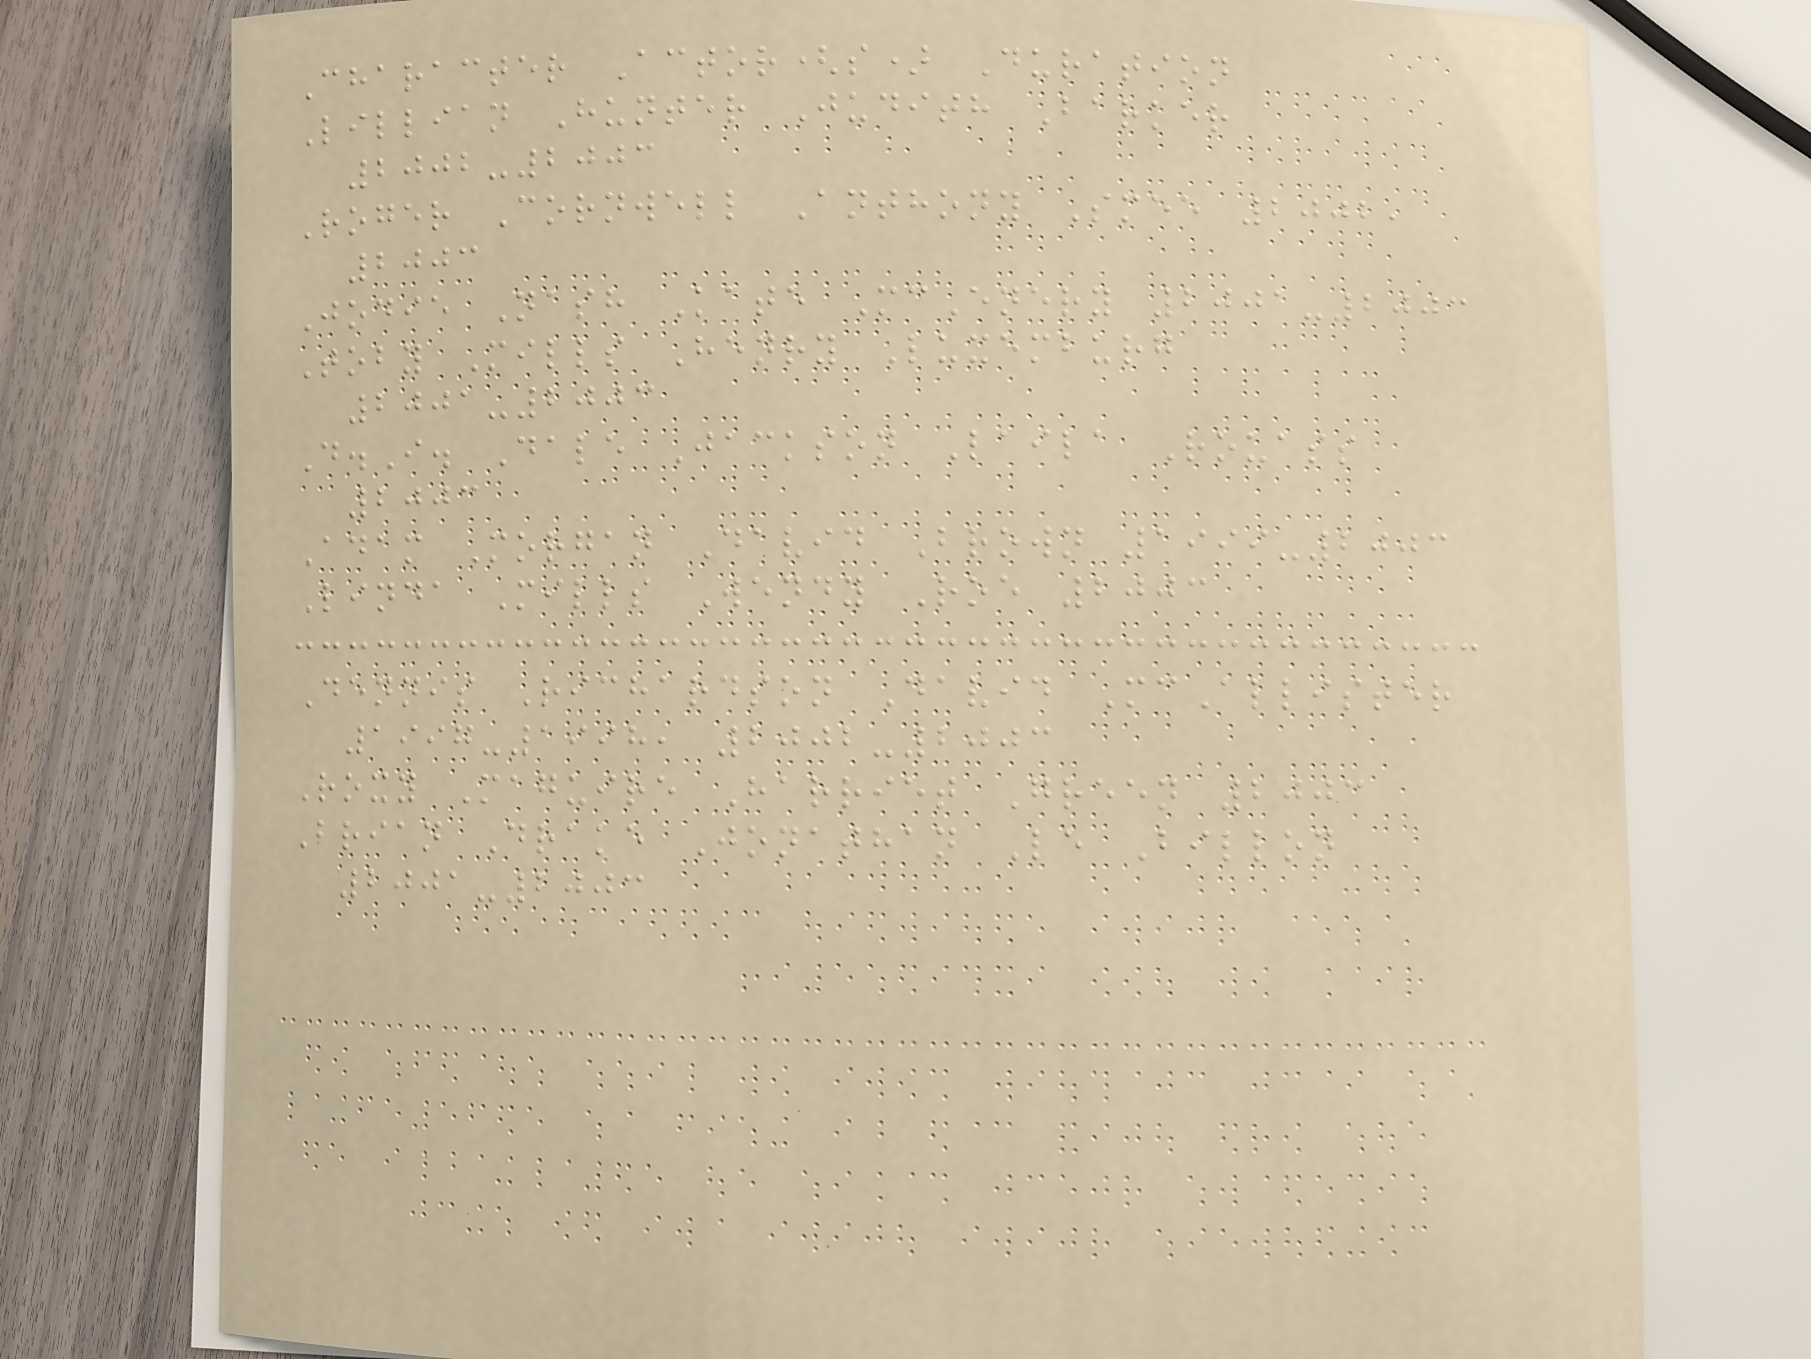Character Actor(s) Duration
Lillian Hunter Judith Barker
2002-2003
Roger Cornwell Anthony Smee 2002,
2003
Jodie Nash Kate McEnery 2001-2003
Toby Mills Henry Luxemburg
2001-2003
D.I. Dale Jackson Laila Rouass
2003
Adam Morgan David Brown 1999-2003
Linda Mills Wendy Roe 2003
Dennis Richardson David McAllister
1997-1998, 2002-2003
Roxy Maguire Harriet Green 2003
Brian Drake Jonathan Le Billon
2001-2003
